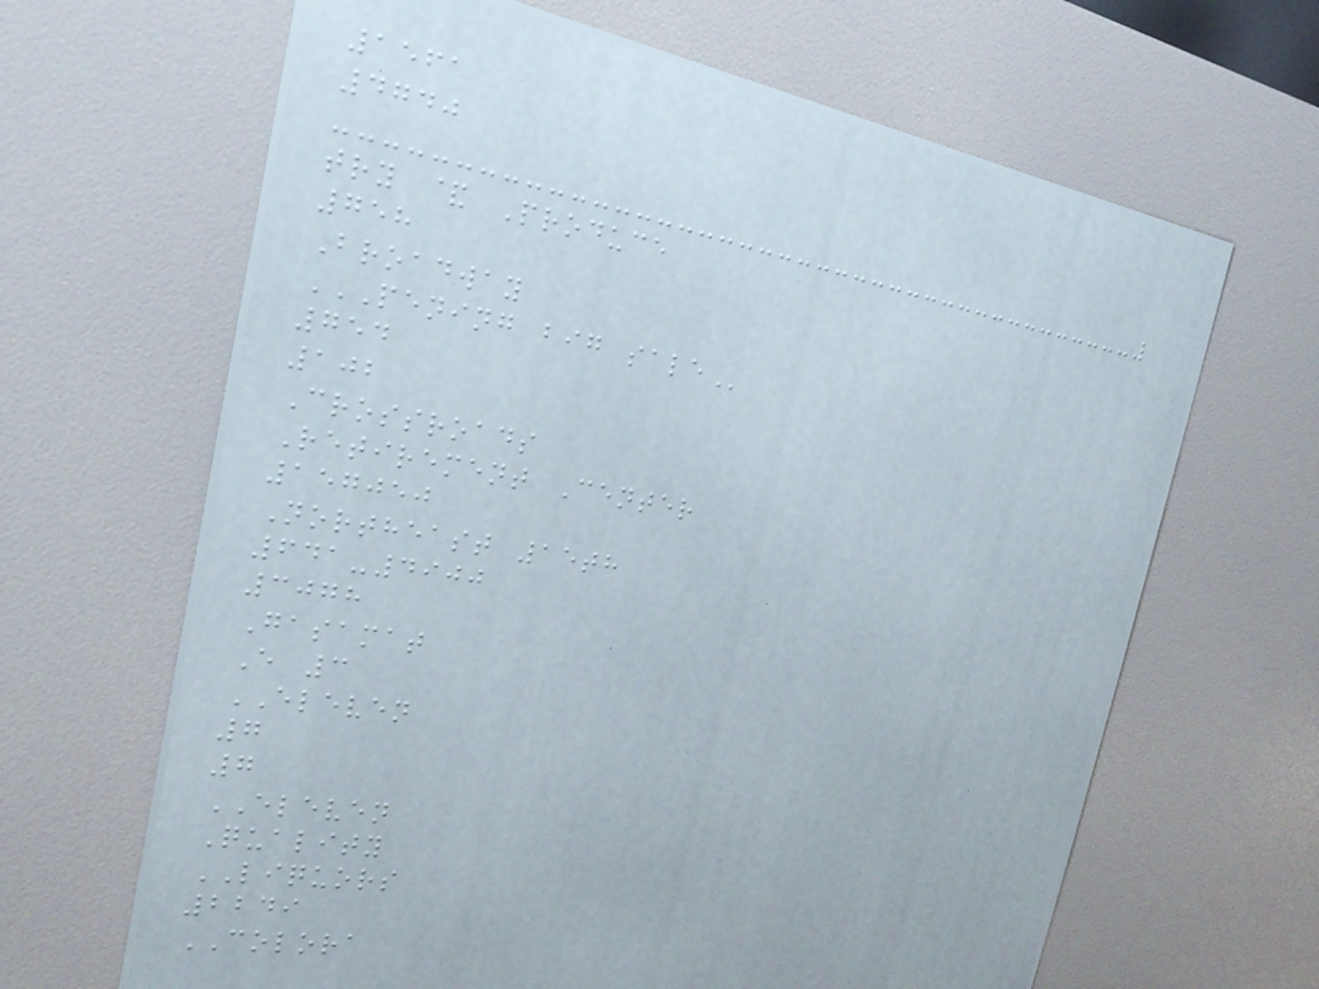1561
4740
try & Produce
758
Broadway
PENING BIG SALE
754
102
Crossroads
Retirement Center
157050
Northeast 15th
641-4900
3078
Gasamat
E 3
ELEVEN
7
7
ELEVEN
Quality
LIQUORS
2249
COLORA
